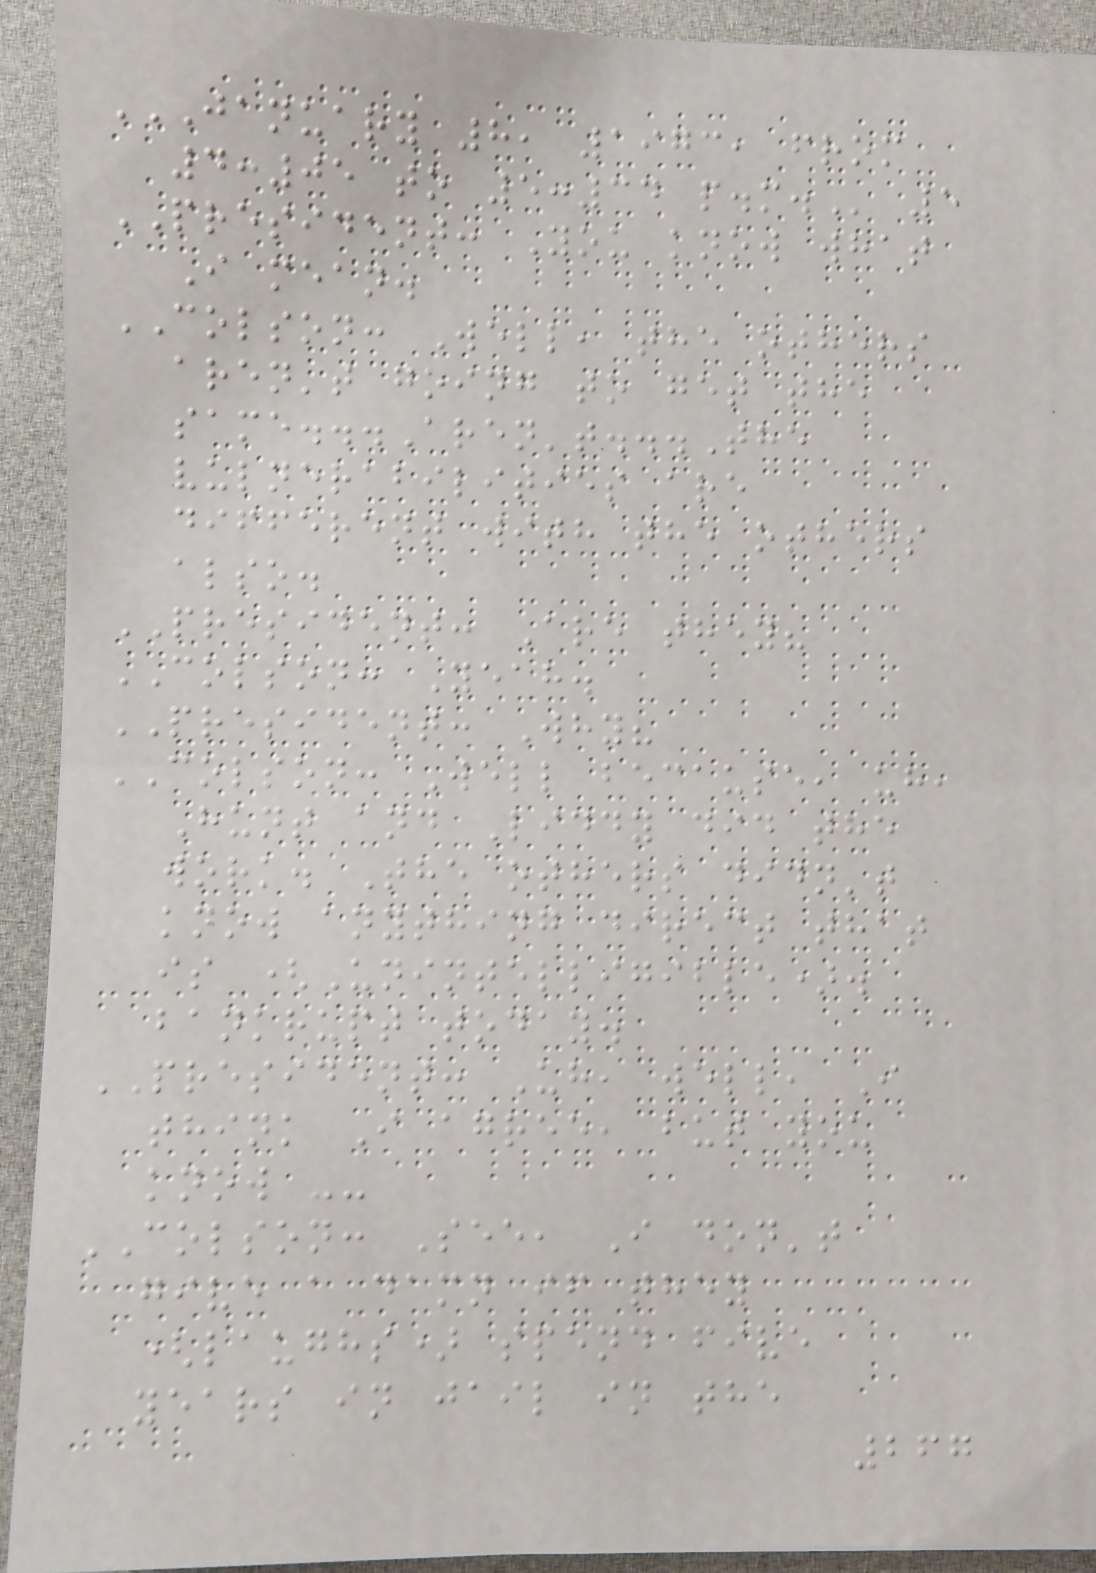JANUARY 8, 1973, FROM
4:05 TO 5:34 P.M. 5
PRESIDENT: You know what
I mean.
COLSON: Well, the others
aren't going to get the
same...Aren't...The
vulnerabilities are
different with the others
also.
PRESIDENT: Are they?
COLSON: Yeah.
PRESIDENT: Why?
COLSON: Well because, uh,
Hunt and Liddy did the
work. The others didn't
know anything direct that
is (Unintelligible).
bankrupt today.
PRESIDENT: Uh, well, I
think I agree, but you
know --
COLSON: See, I don't
give a damn if they
(laughs) spend five
years in jail in the
267
